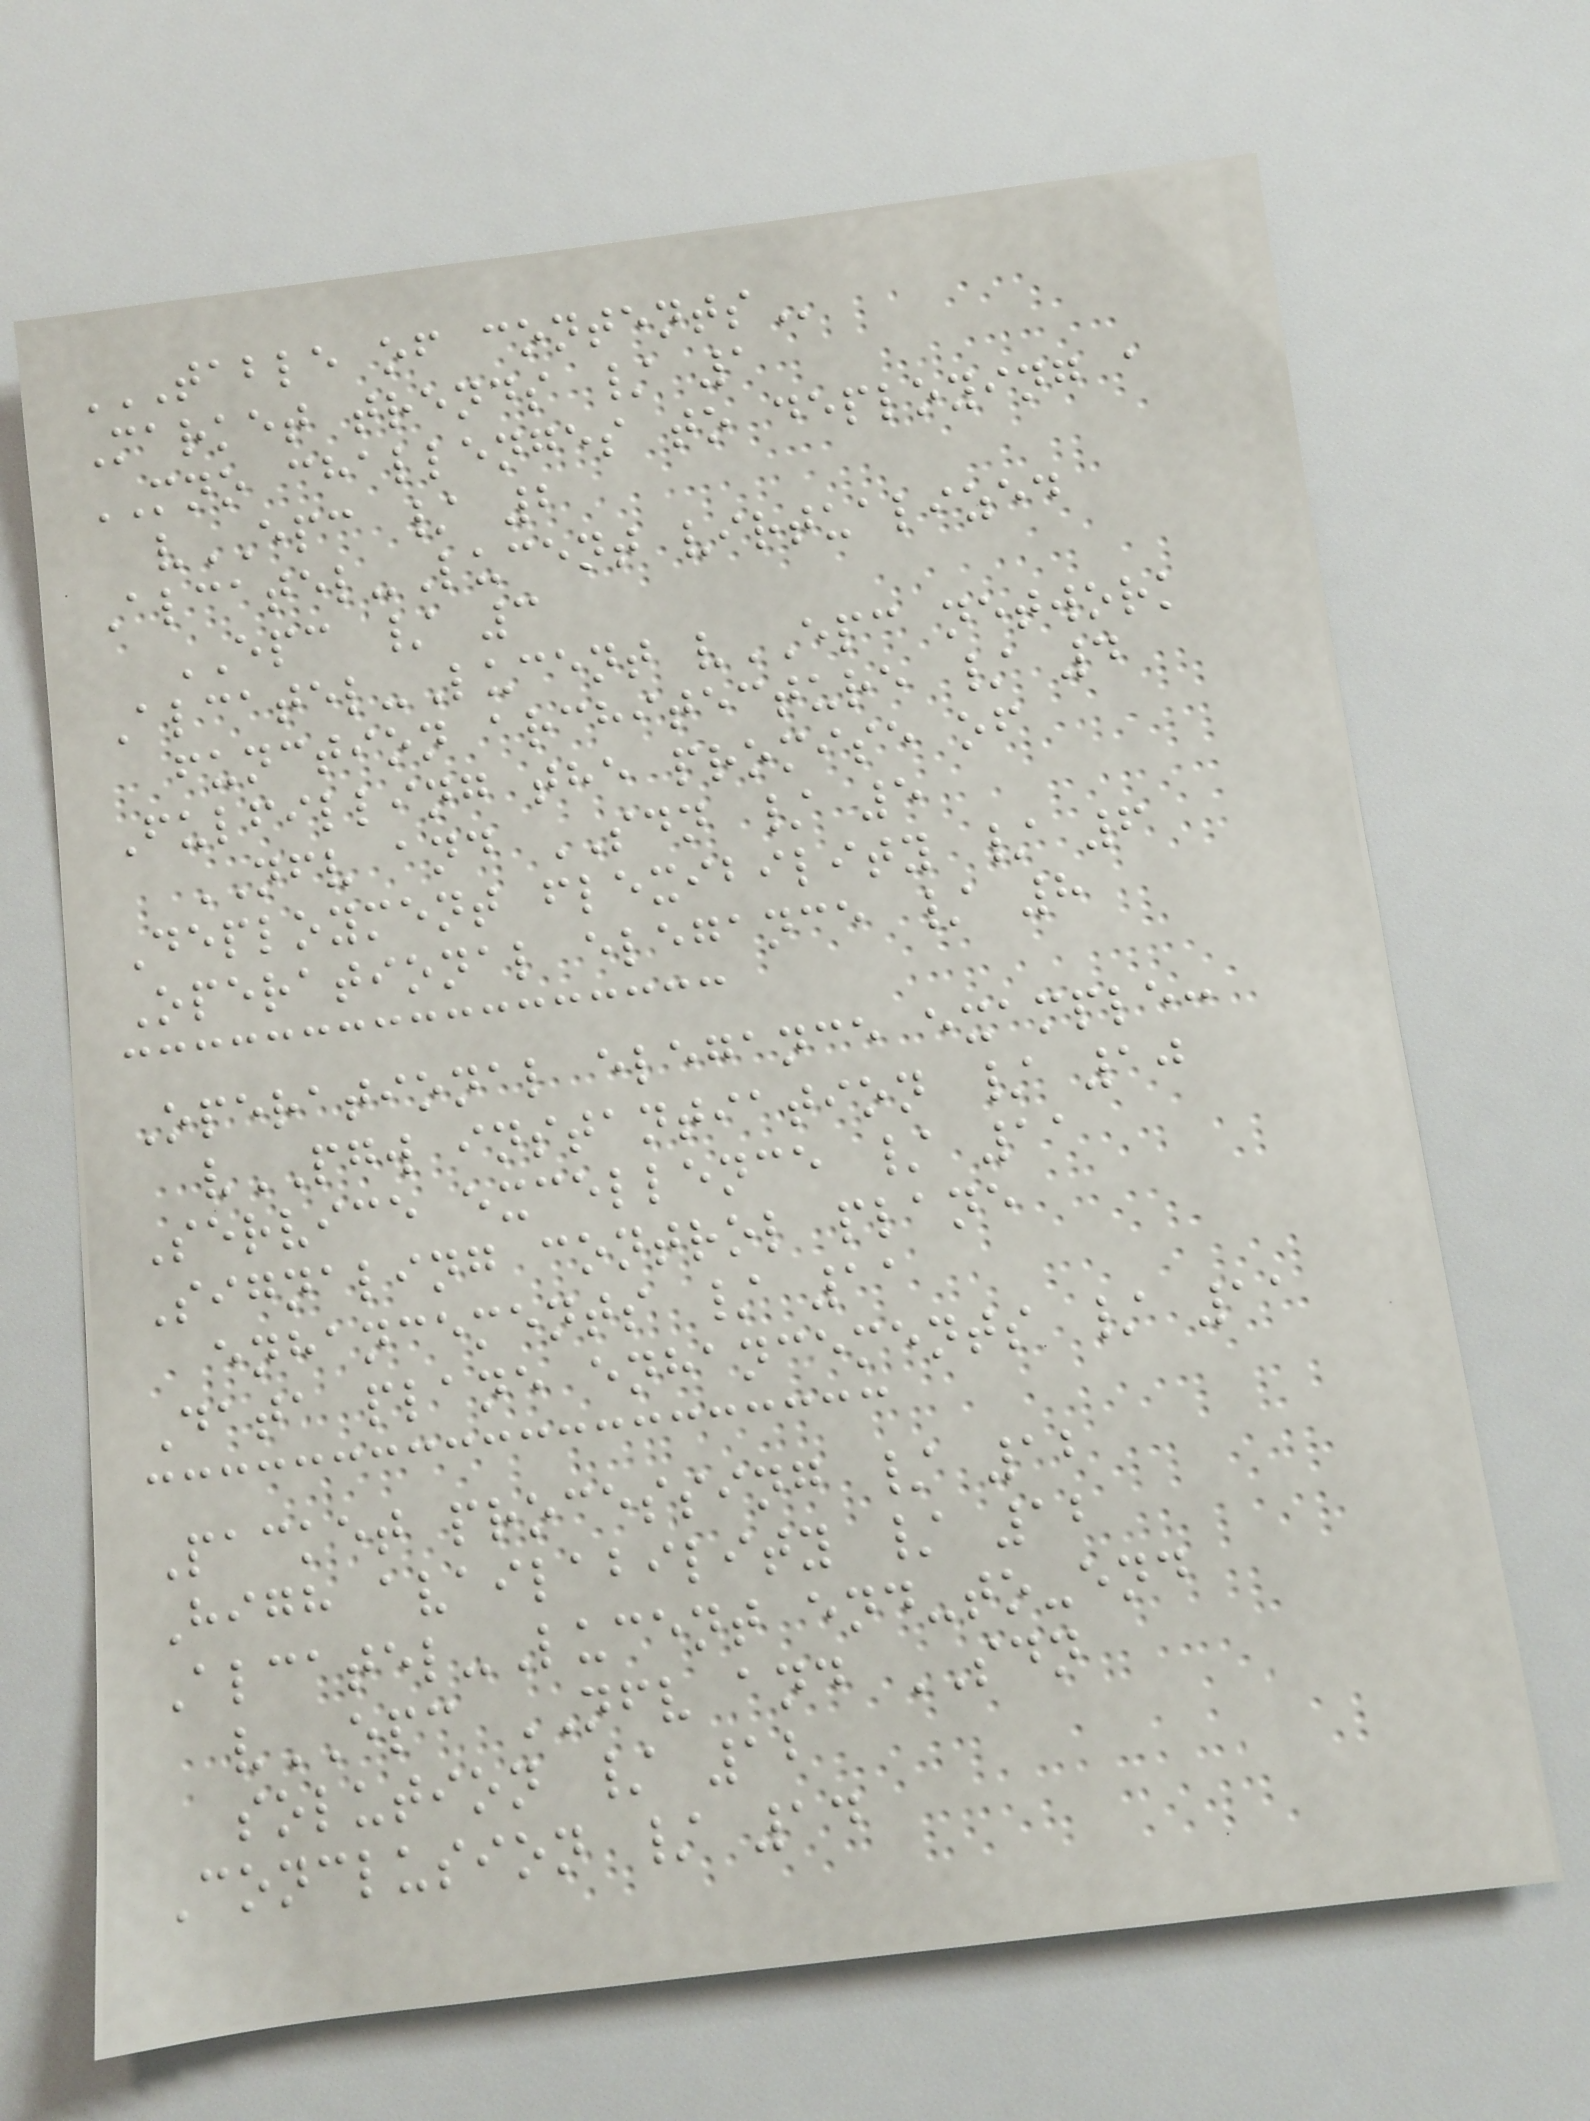TABLE OF CONTENTS
Market trends / 1
MNO challenges to deploying a
vEPC / 2
Alcatel-Lucent virtualized
EPC / 3
Alcatel-Lucent vEPC network
function architecture / 4
Fulfilling the promise of
NFV and SDN / 5
Deployment flexibility / 6
Operational elegance / 8
Operational elegance example:
vPGW instantiation / 10
Service excellence / 11
Signaling control plane
enhancements / 11
Data plane enhancements / 11
Packet processing / 12
High availability / 12
Alcatel-Lucent end-to-end
vEPC NFV and SDN
solution / 12
Conclusion / 14
